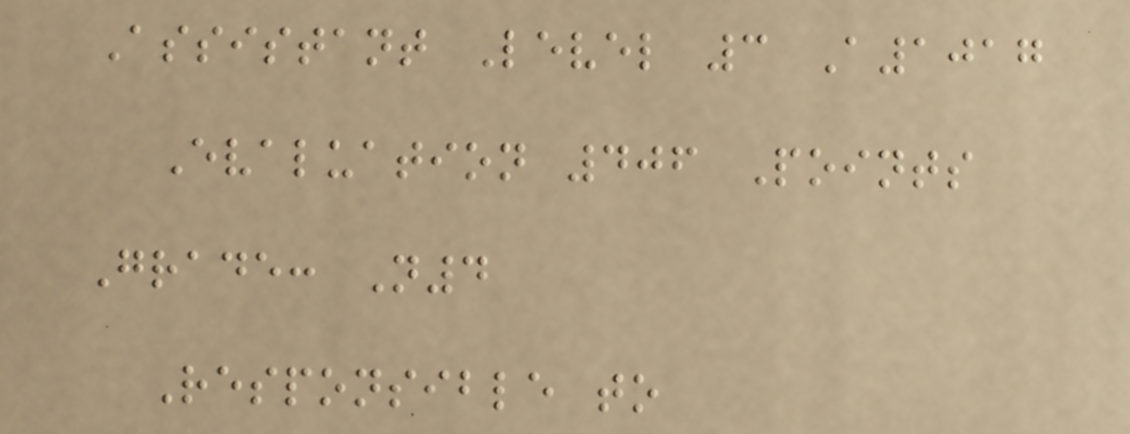Assistant Level 3 A1017
Evaluation 406 Points
Grade: N4
Responsible to
